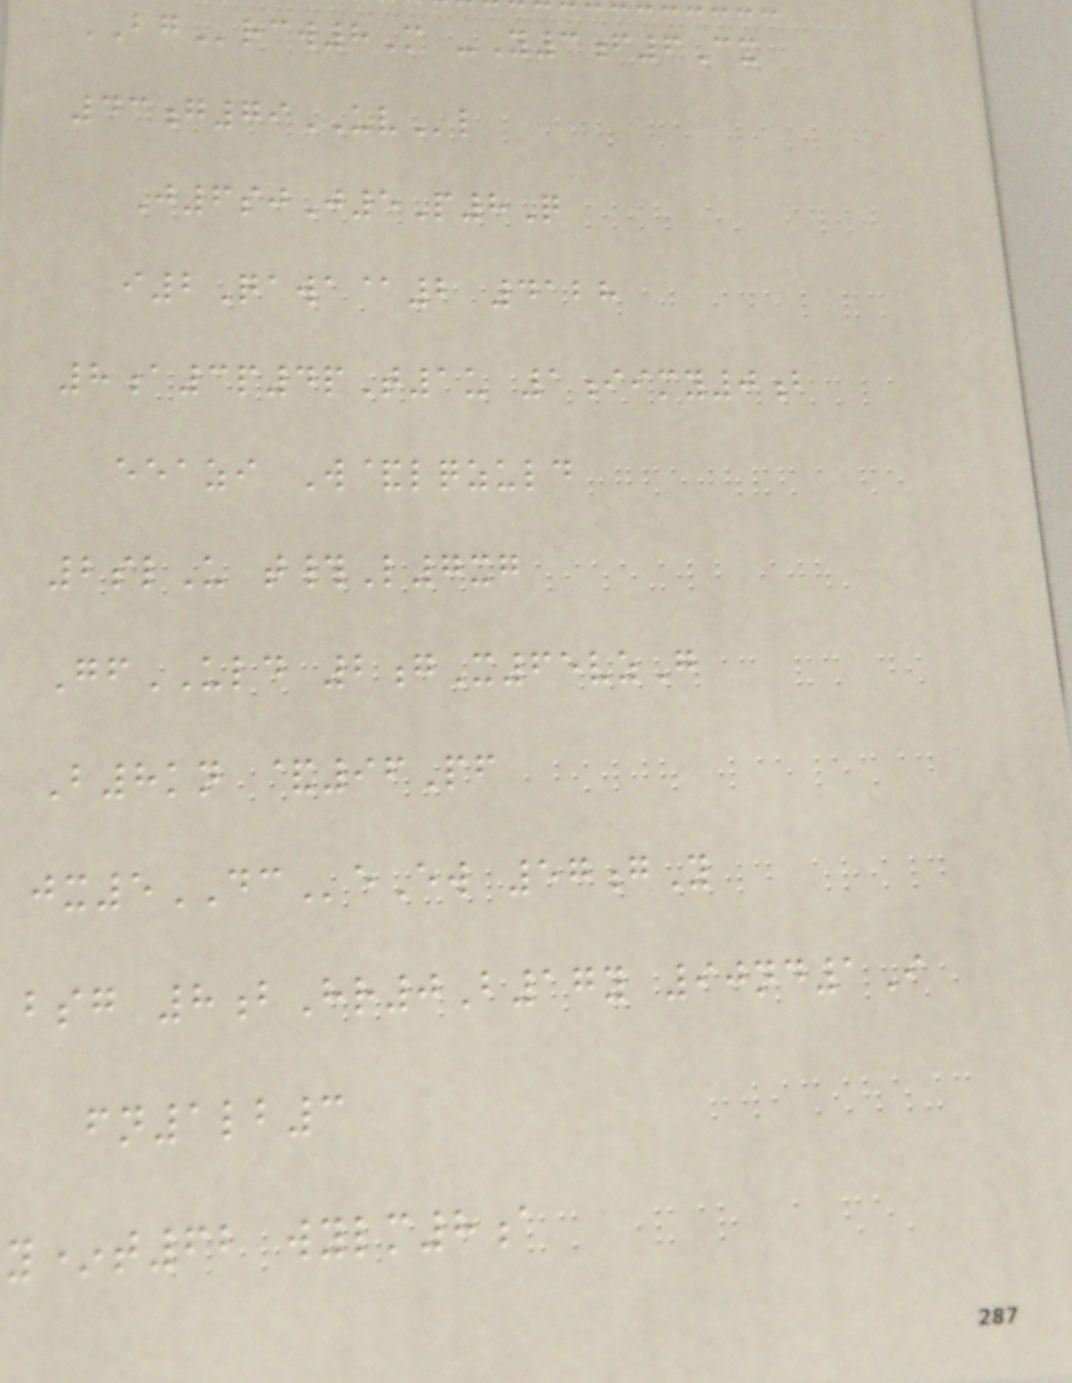BGrcw8M -Y3f6Cx
43g79UVl
J6sjJ5P8Q
i2Qawa@2 4128
8a3p4pT1u 1iimy0b
eeazi W&lqzuld
2slU t#L7xg
GfULD 2gX65vzG
B8kn &96Pf
jx5DCeEw 57gY
bsg 8bHr0B17y 90nd1I
fn1lb3
y*t62 wylm8a
